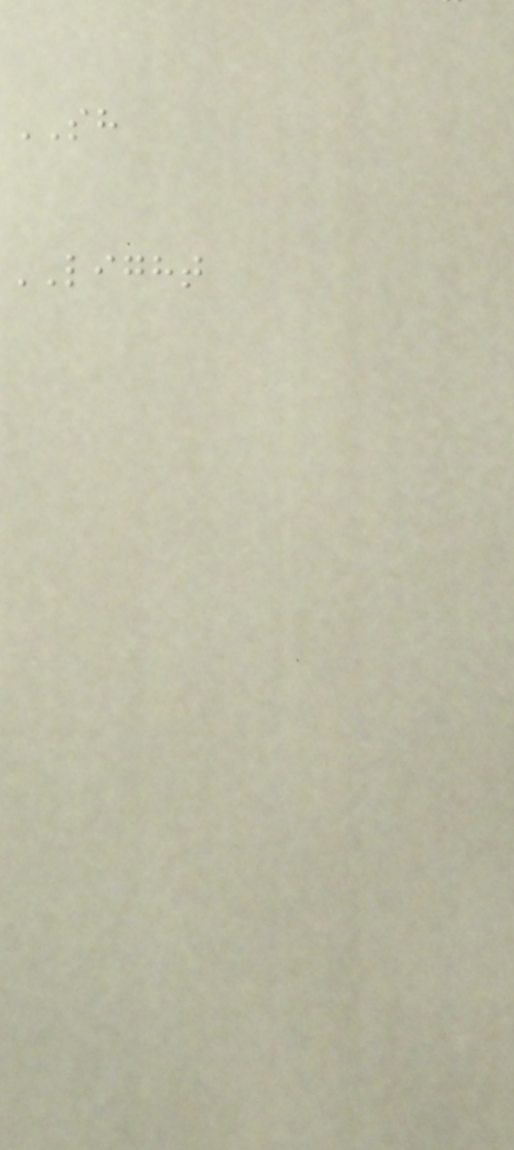SH
LIGHT
